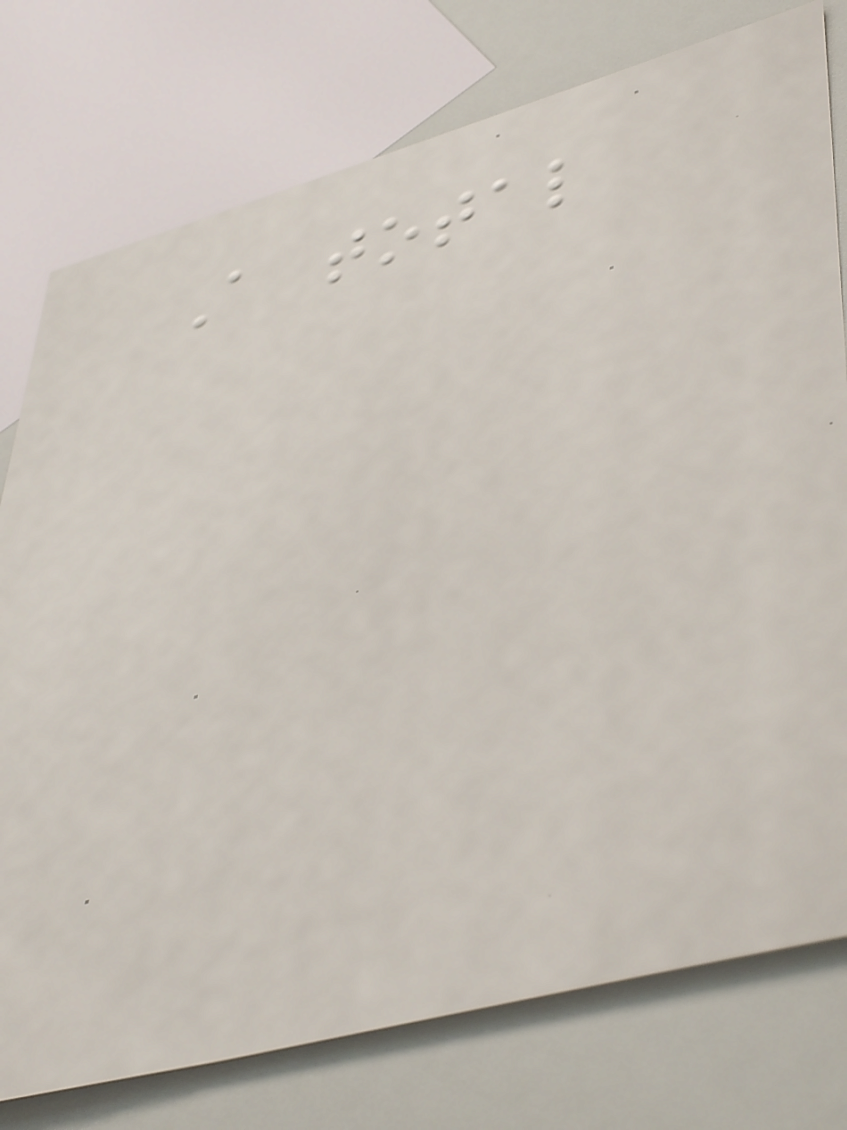A total
